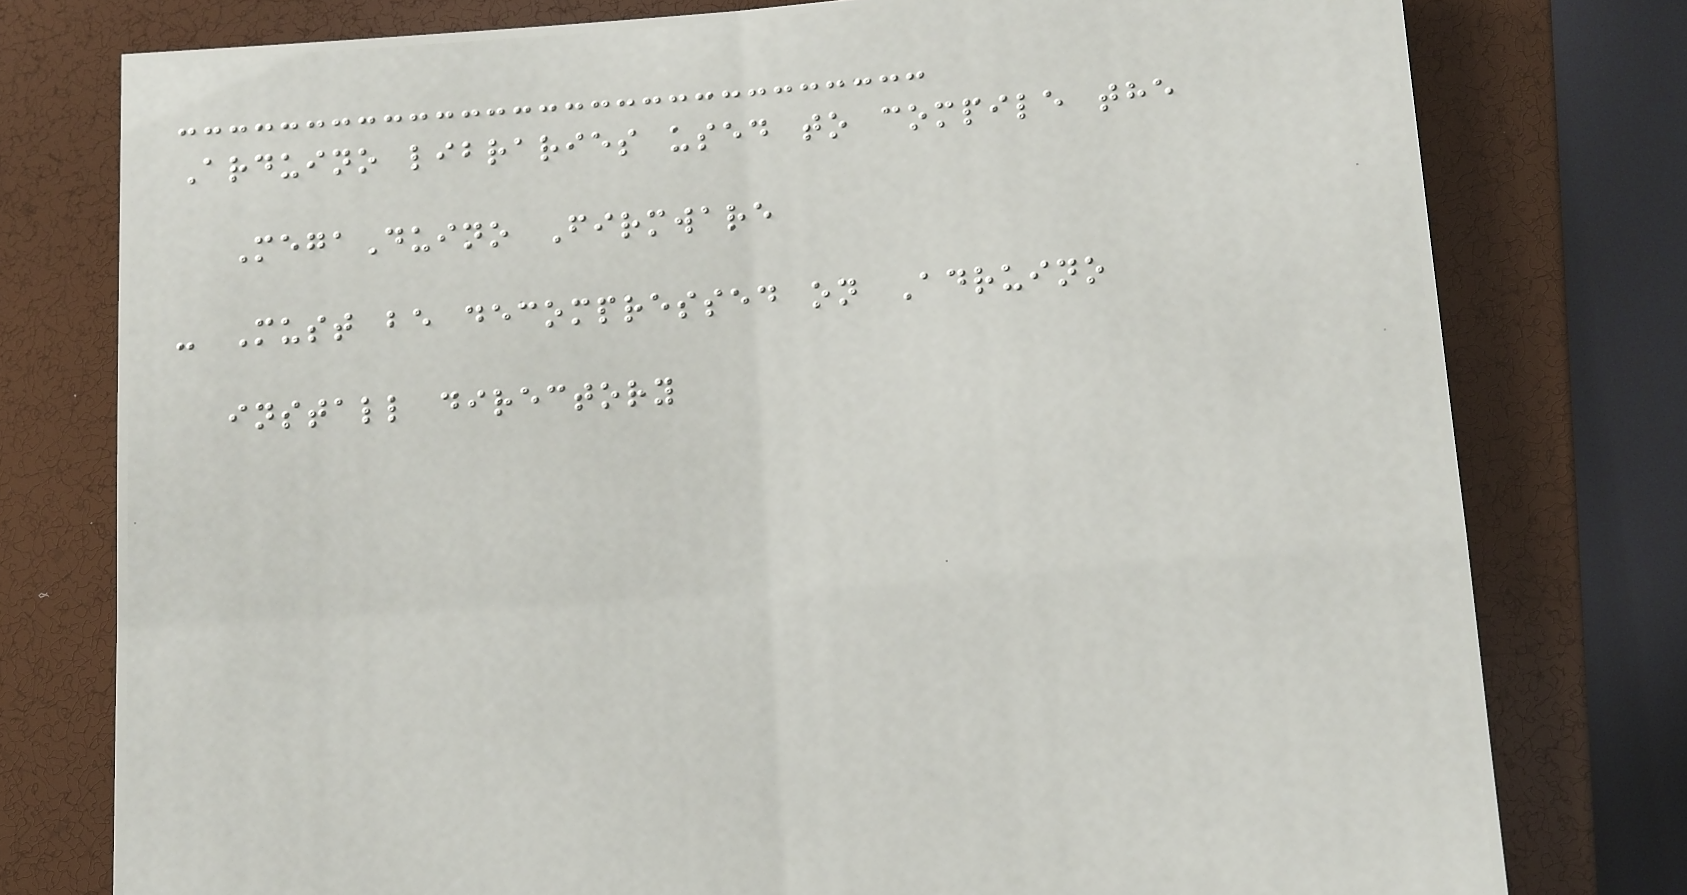Arduino libraries used to compile the
MegaDuino Firmware
- Must be decompressed on Adruino
install directory
